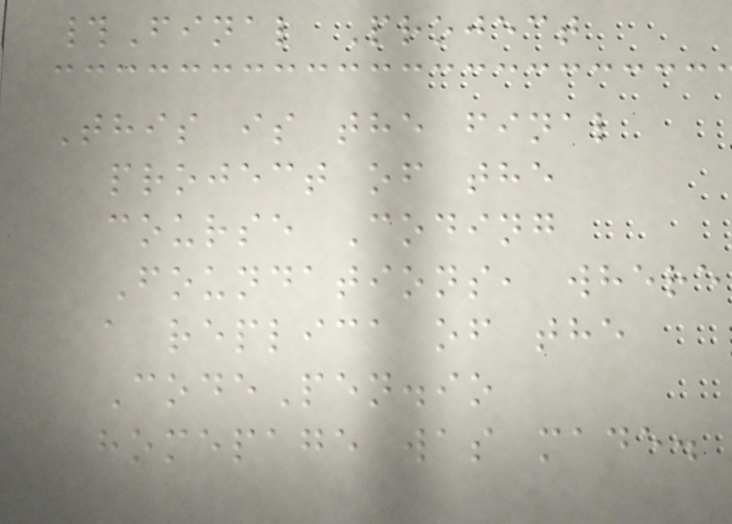#Final Project
This is the final
project of the
course Coding
Foundations, where
a replica of the
CodePen.io
homepage was made.
